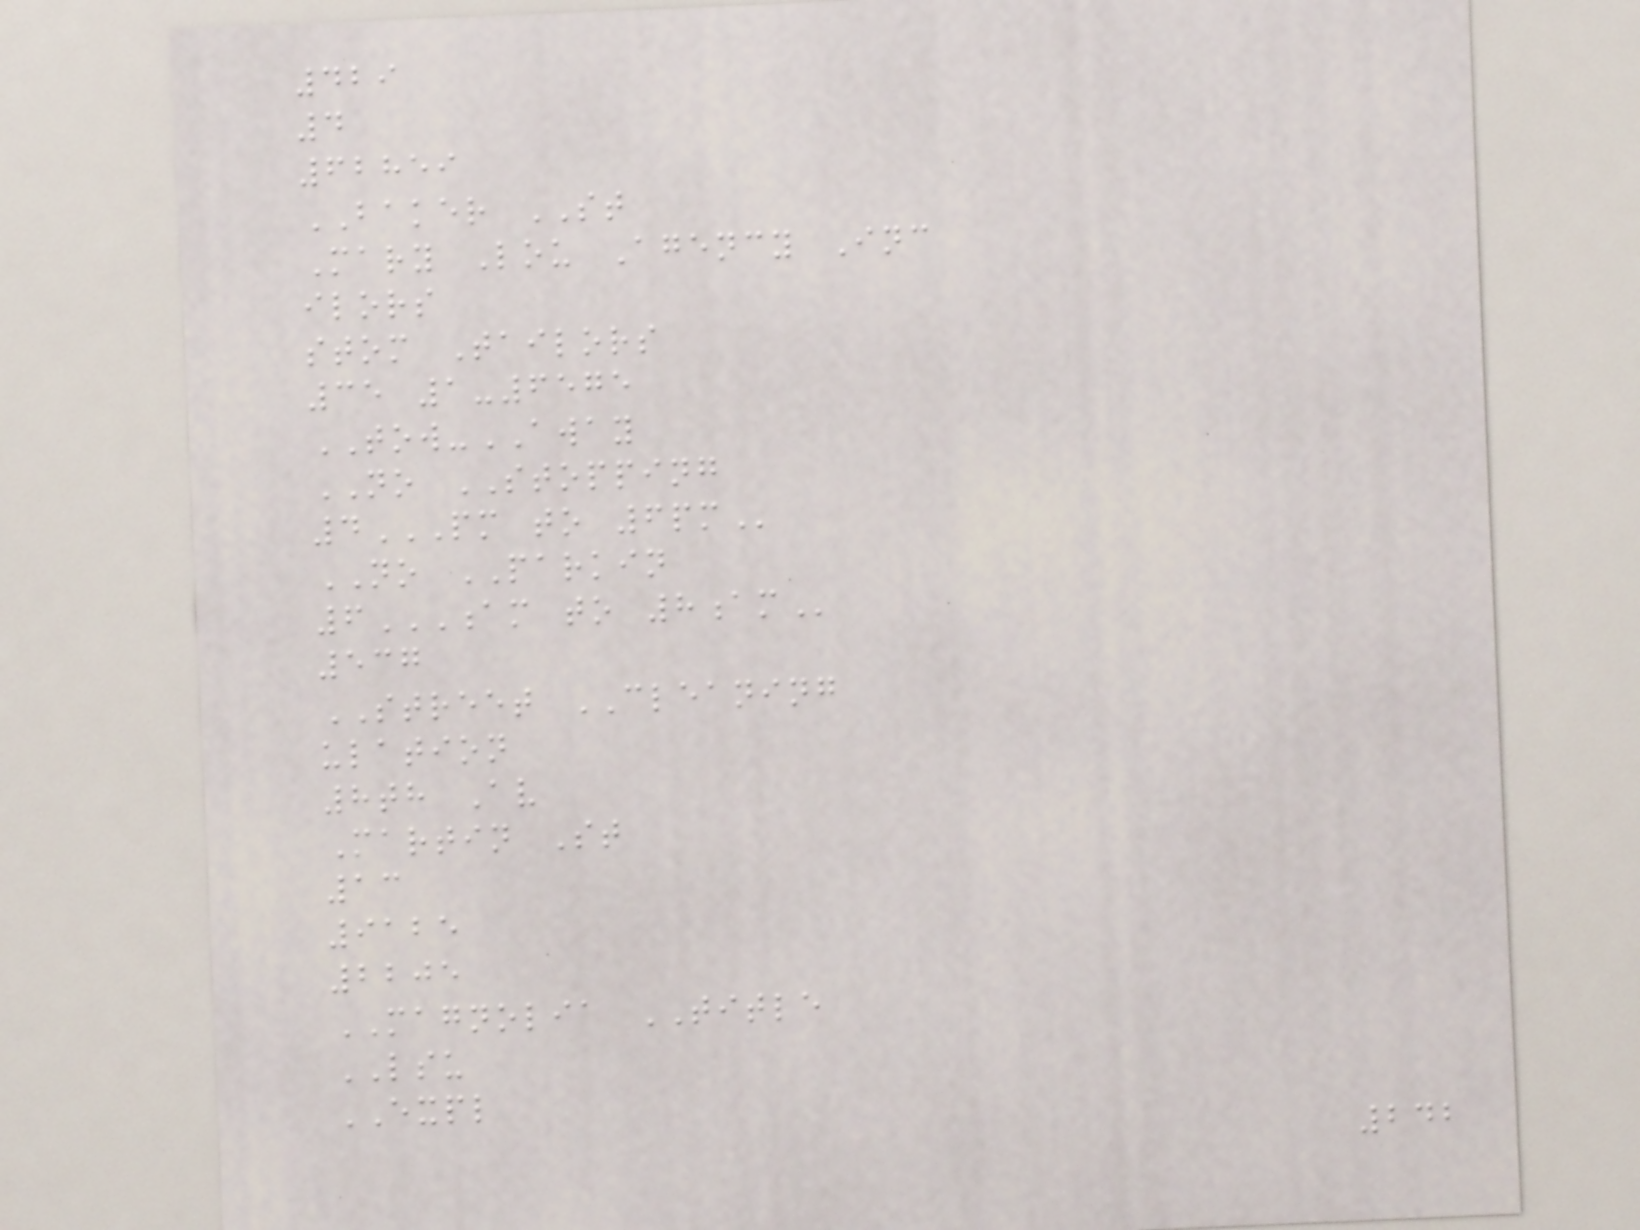429
4
62859
BAKER ST
Mary Lou Agency Inc
ilors
stom Tailors
35 1-6575
TOW-AWAY
NO STOPPING
4PM TO 6PM
NO PARKIN
6AM TO 8AM
537
STREET CLEANING
ulation
8th Av
Martin St
13
9125
2205
MAGNOLIA TITLE
LSU
EXPL
242
